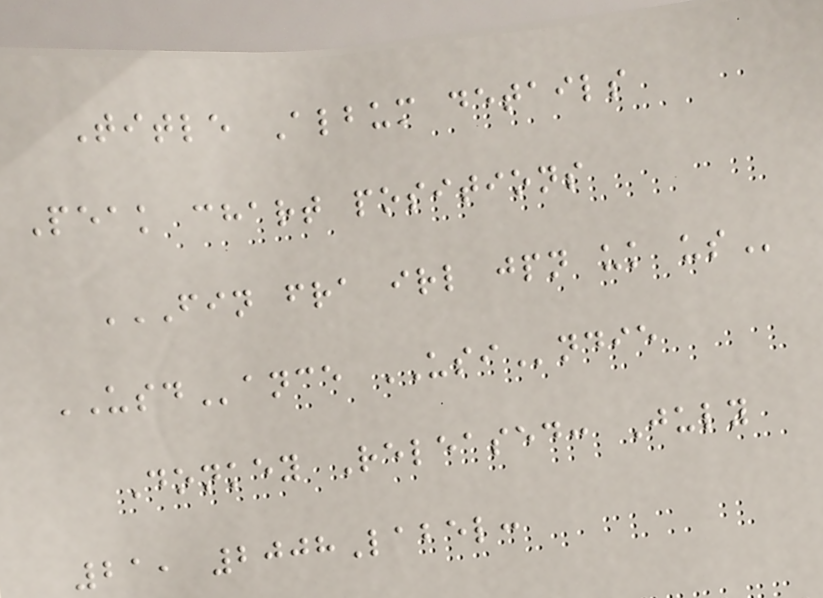Title Album details
Peak chart positions
FIN FRA IRL JPN UK US
USDance USIndie
Donkey Released: July
21, 2008Label:
